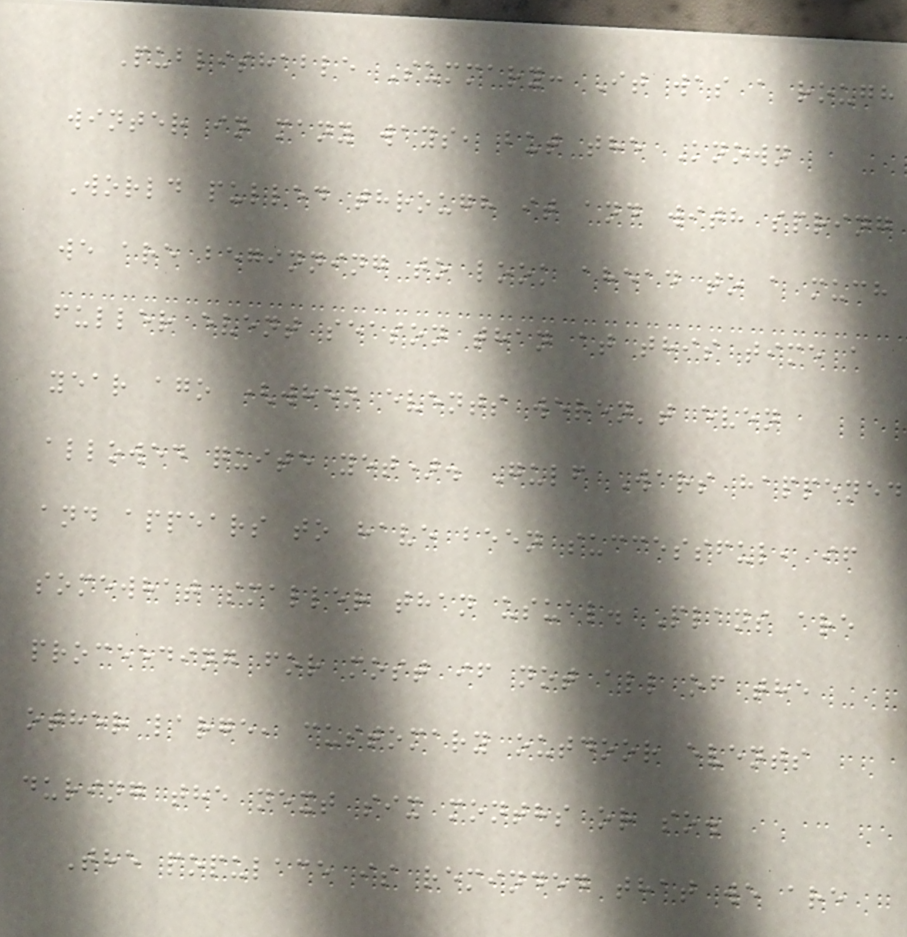Publishable Summary: It was a rough
winter in many ways, but the Known
World pulled through it and with spring
we are beginning to look ahead to a much
fuller event season than at this time a
year ago (when events weren't even
allowed quite yet). Gulf Wars happened
and appears to have been successful, if
somewhat smaller than usual. Plans are
proceeding for most if not all of the
other large, customary outdoor events
during the next six months or so.
The populace is reminded that we are
